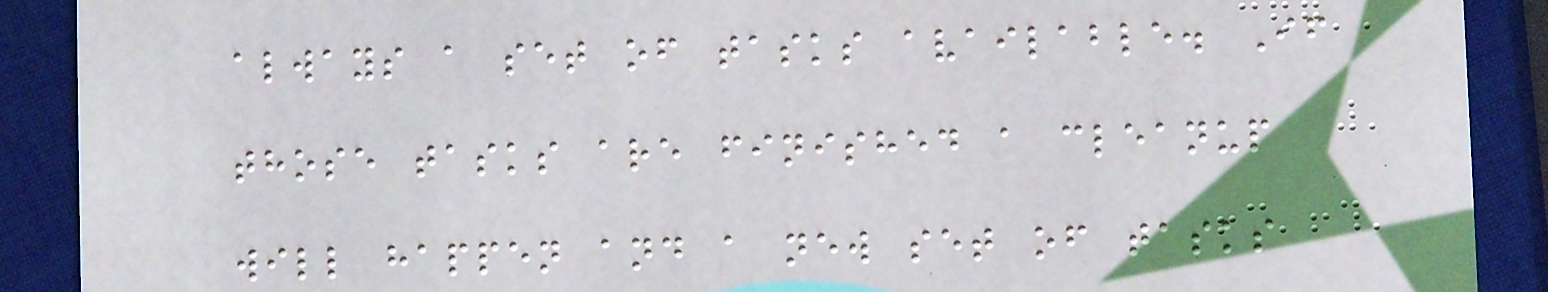always a set of tasks available. If
those tasks are finished a cleanup
will happen and a new set of tasks
